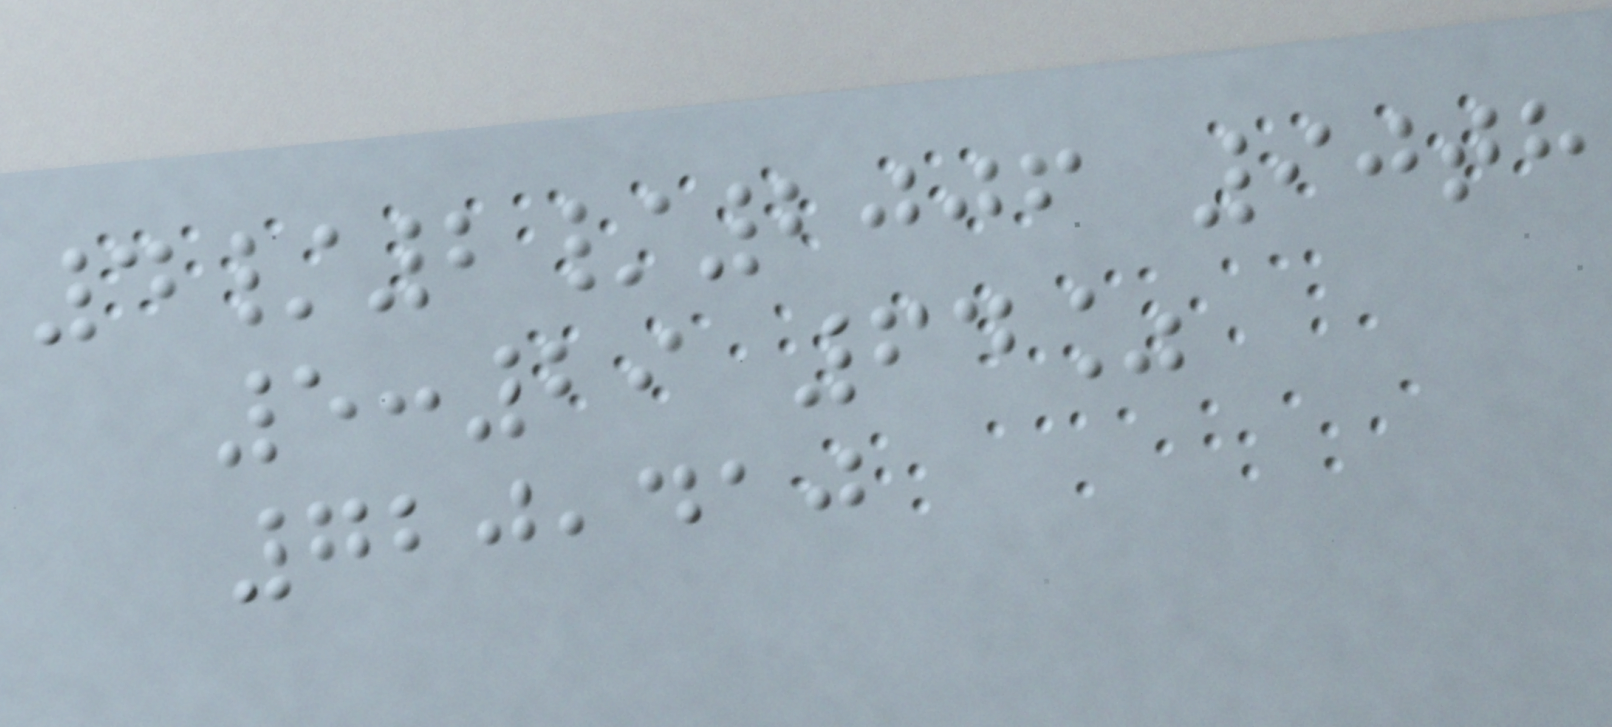4/2/2006 90th
5:29 64%
720,410
